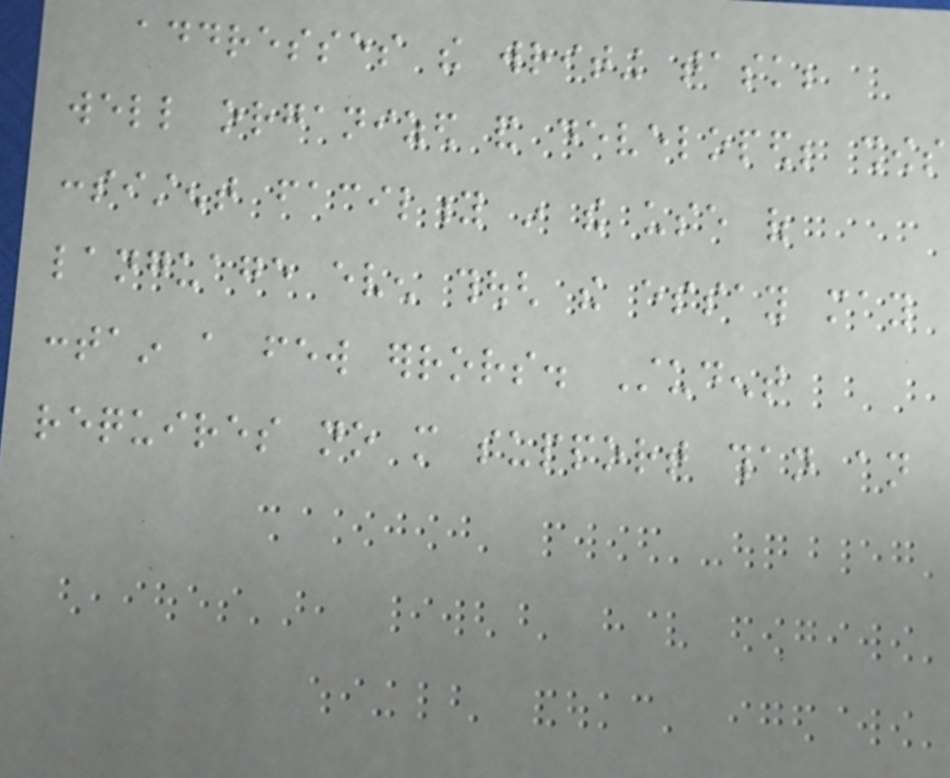addresses the writing task;
well organized and developed; shows
consistent facility in the use of
language even though the essay may
contain a few errors. Student
requires no more support than an
